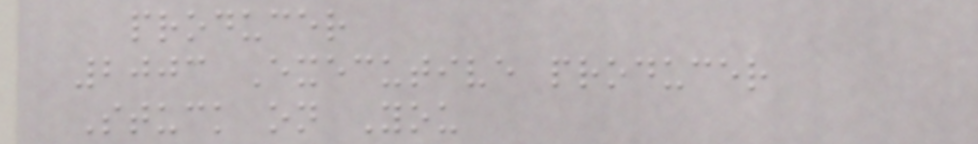producer
2003 Executive producer
Stuck on You
